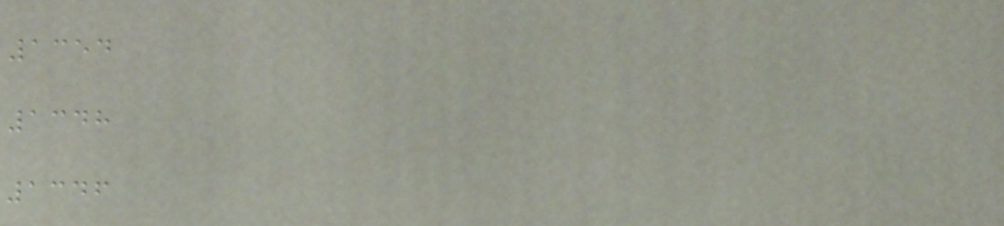1354
1348
1346
